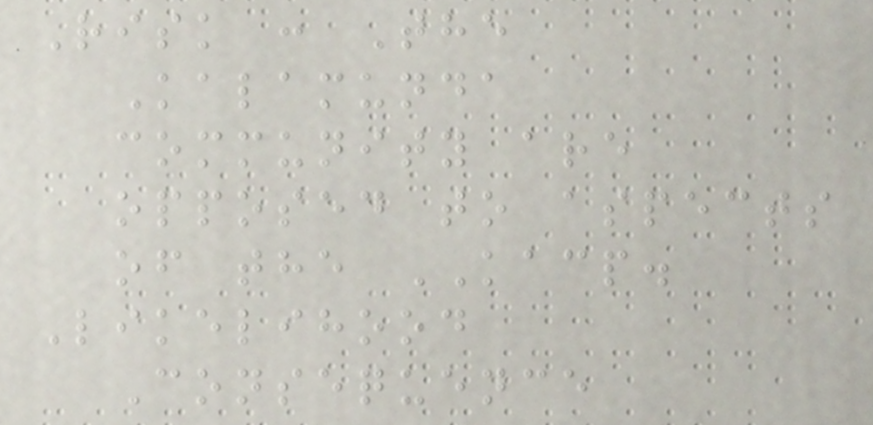Risk : The
Kalamunda
community are
opposed to aspects
of the KACP.
Likelihood
Consequence
